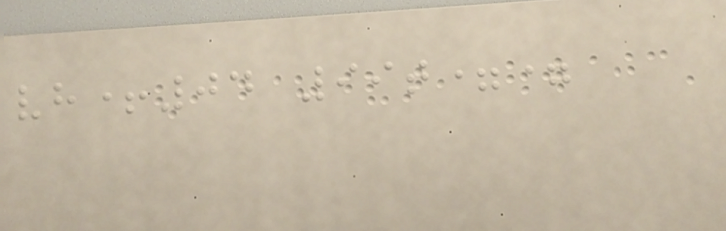vh+04 99t==
